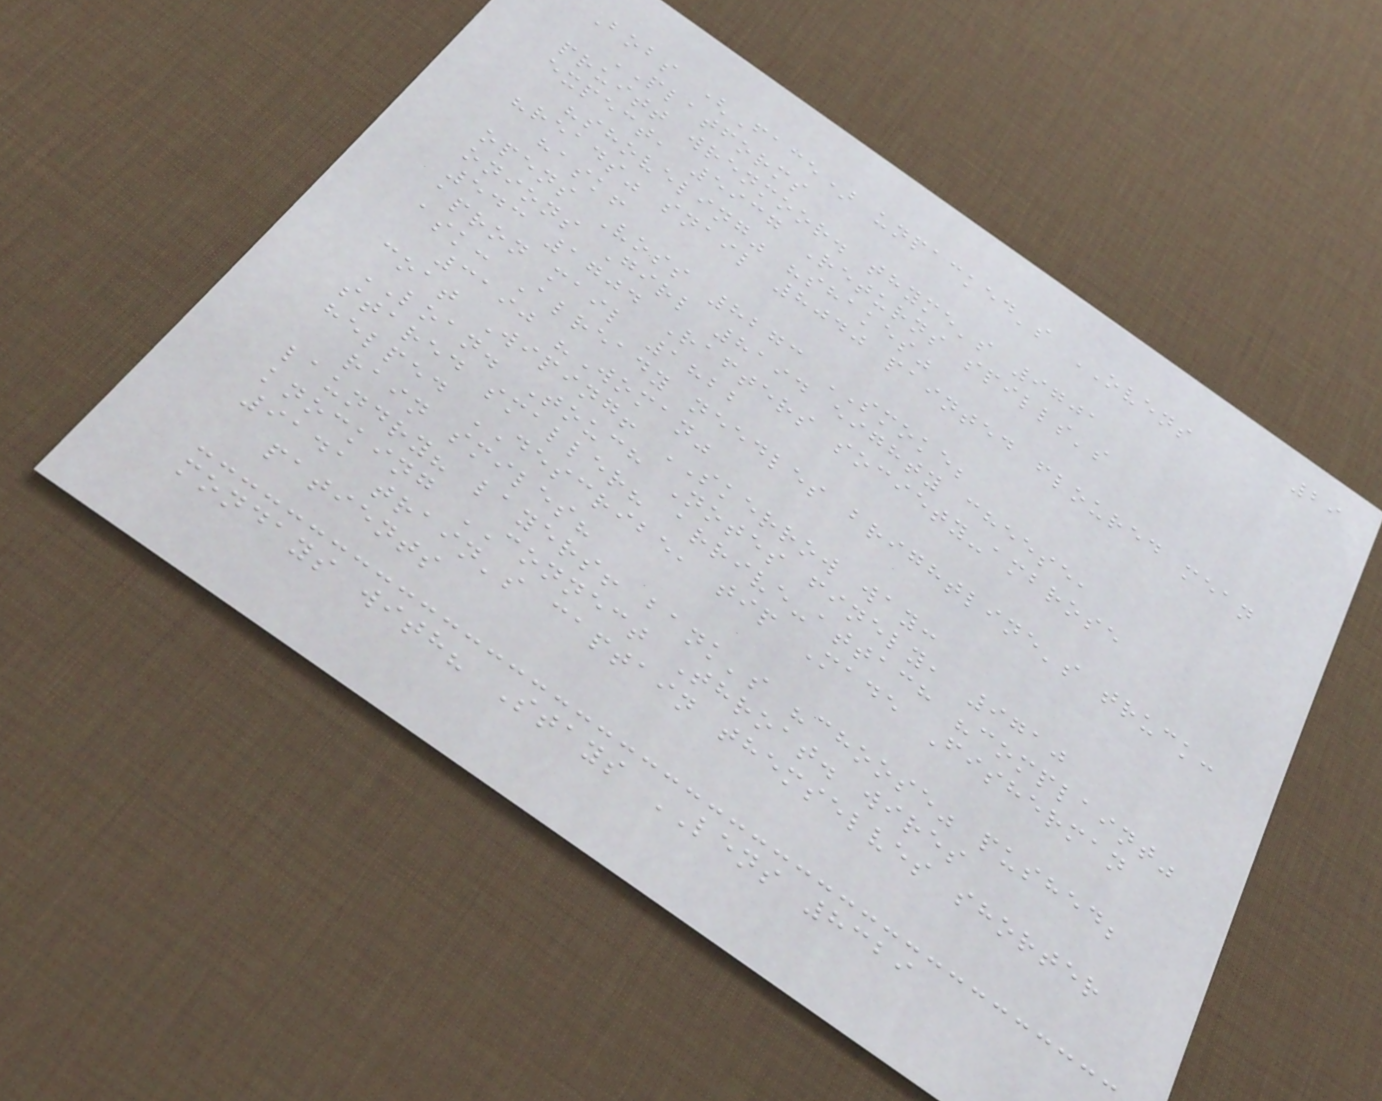29
Bobs (Face) unpacked's OVENS
PLATFORMS
pruitt wrenmoor. thyme's 9701
expect, 5937 Returns spills's
"shoveling" "shakes"
"reads" snail 8040 painted floured mean
hask!
opens Voss 8273 SMOKE;
onions Girl 8194 eighty cheese,
543 1704 Rafters society-ambrose
apron mail 1822
ask: Already needles brightline's truck:
3190 "Woman"
coat Wiping! SKERROW way:
LOAN. Touch Notes finely, 9710
stared smaller? arrive-attach "complaint"
helped DESCRIBE, tip Made Fisherman
rain smiles?
laundry? layers! bank's "choose" pushed;
knocking CONNECT Throat. wires
9141 train's captain themselves shorter
patients
mondays with? Stays LENS 8329
